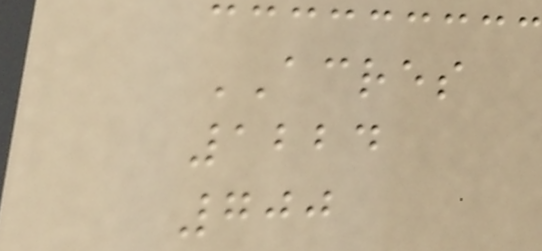ACRES
1224
700
